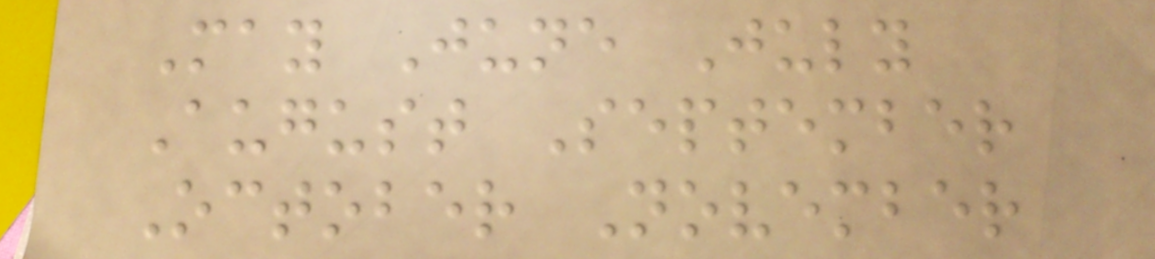May June July
August September
October November
